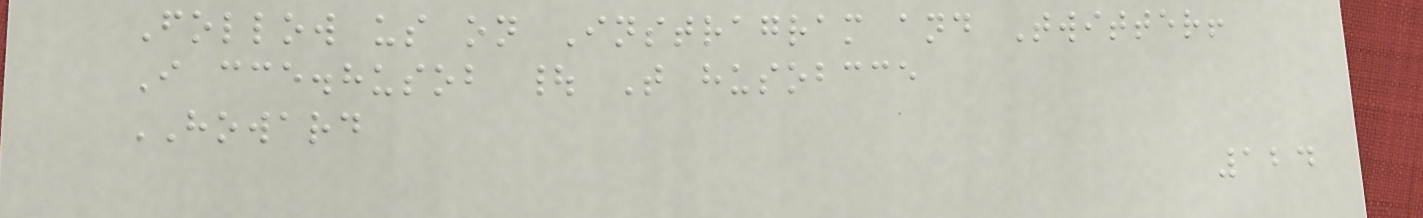Follow us on Instragram and Twitter!
I cce.husob | T husobcce
HOWARD
124
